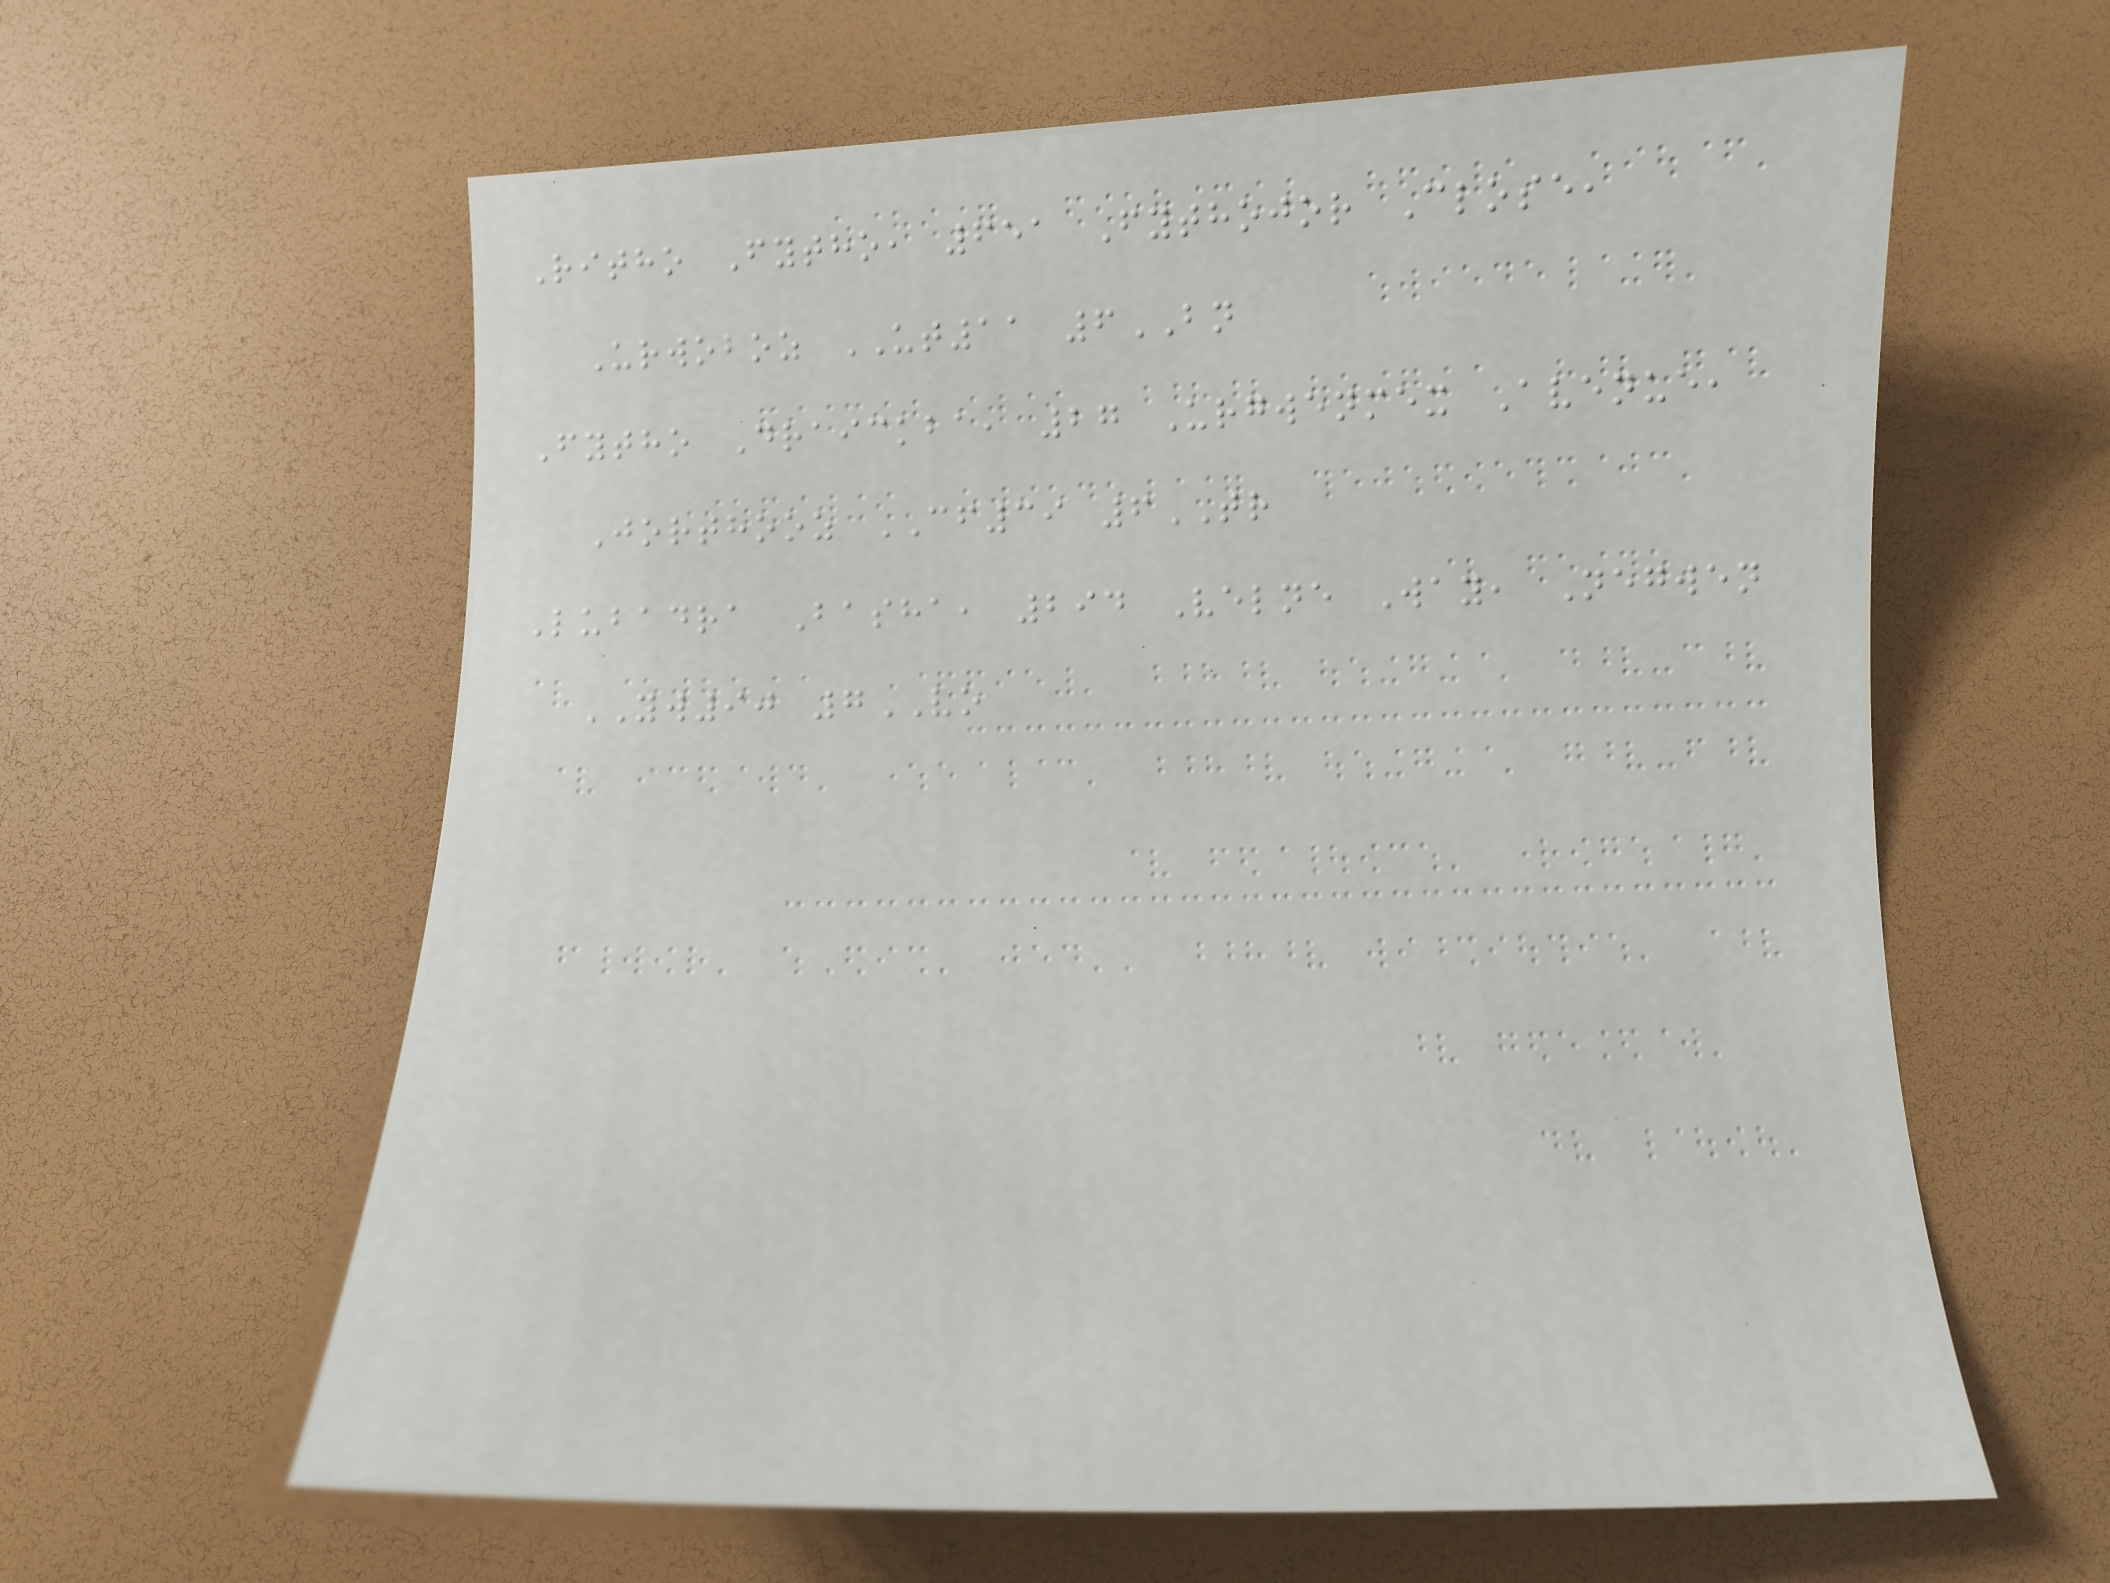Ritho Fytho, 651 Fythojor Close,
Urwoboz UT11 6BN
Fytho Draickba, 27 Urgwenmex Avenue,
Jorthooz CF39 6TR
Lubadra Basha, 294 Velne Way, Negwen
YW90 7VO
